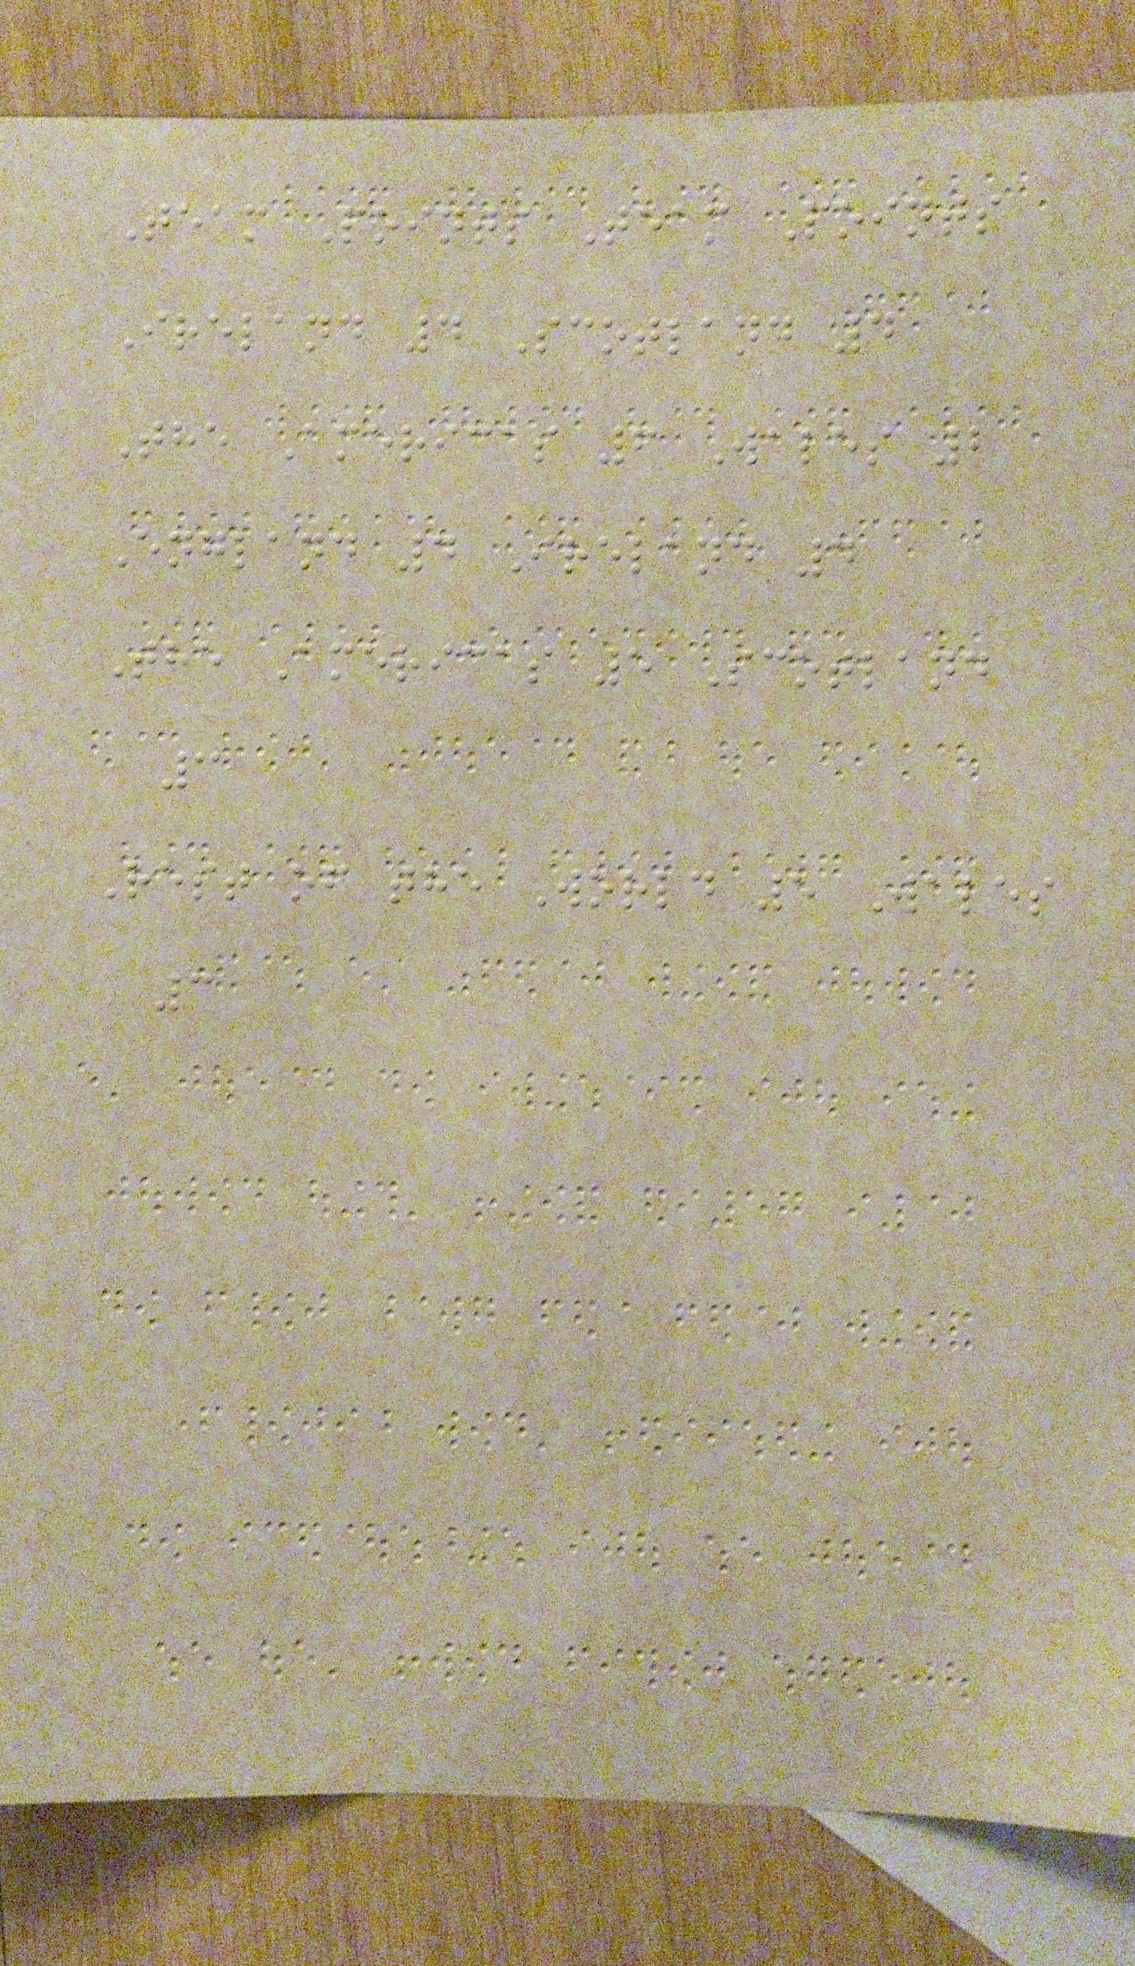Team Points Team Points
Ireland 4 Scotland 4
The Americas 6 Wales 2
England 4 Ireland 4
The Americas 5 Scotland
3
Rest of the World 5 Wales
3
